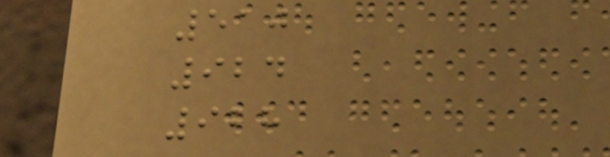510
924
928
